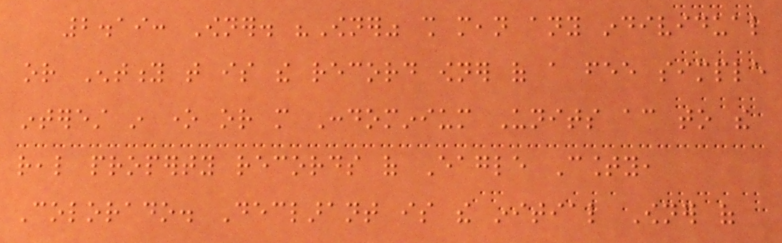2.19: Owner. "Owner" shall mean any individual
or Entity that is the record owner of a fee simple
interest in one or more Condominium Units according to the
real property records of Eagle County,
Colorado. Declarant is the initial Owner of
